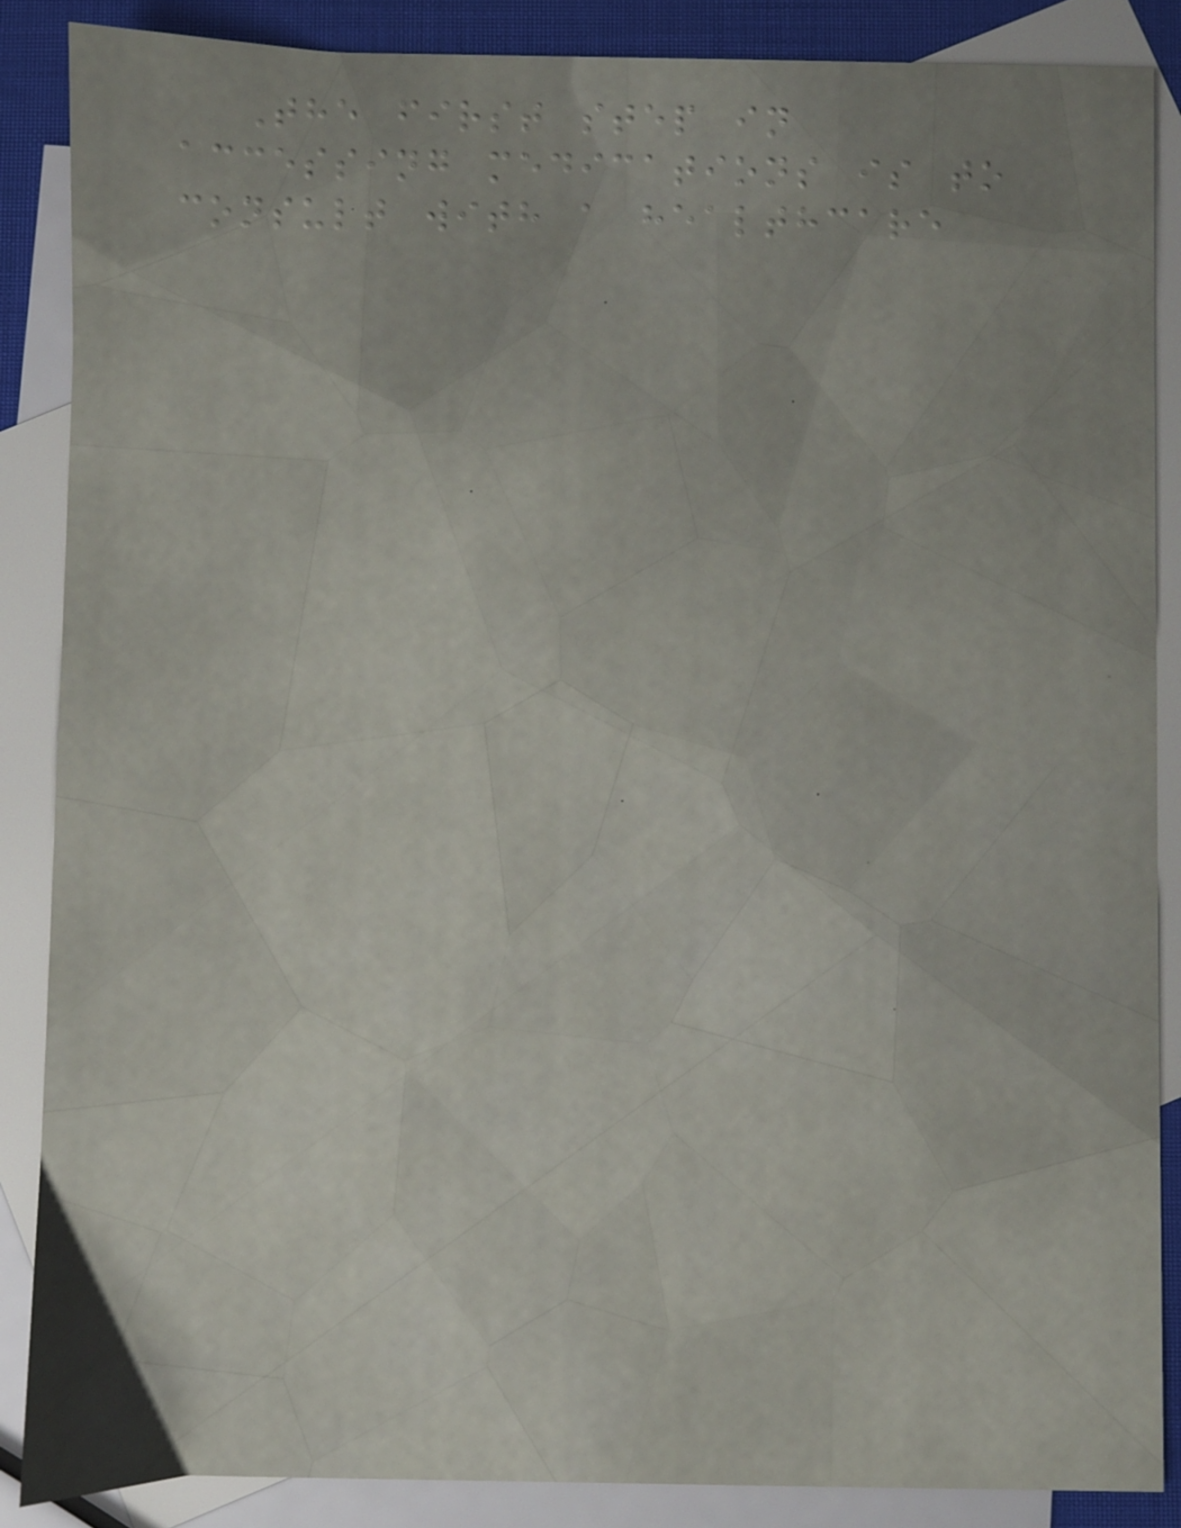The first step in
accessing medications is to
consult with a healthcare
